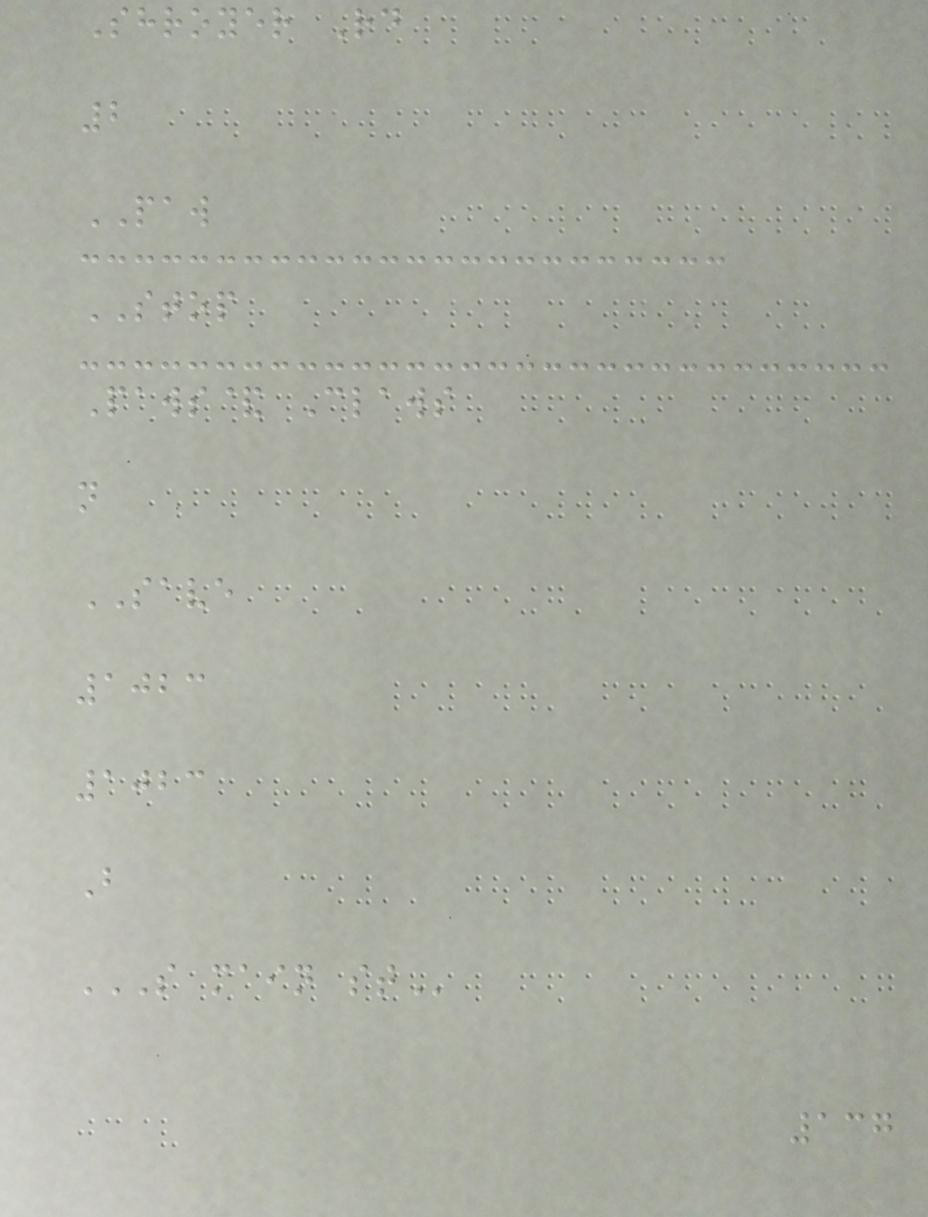Shroyer Rd
2
PAW
STOP
Paws& Claws
n
SAVE
1023
1023
B
S MAIN ST
137
